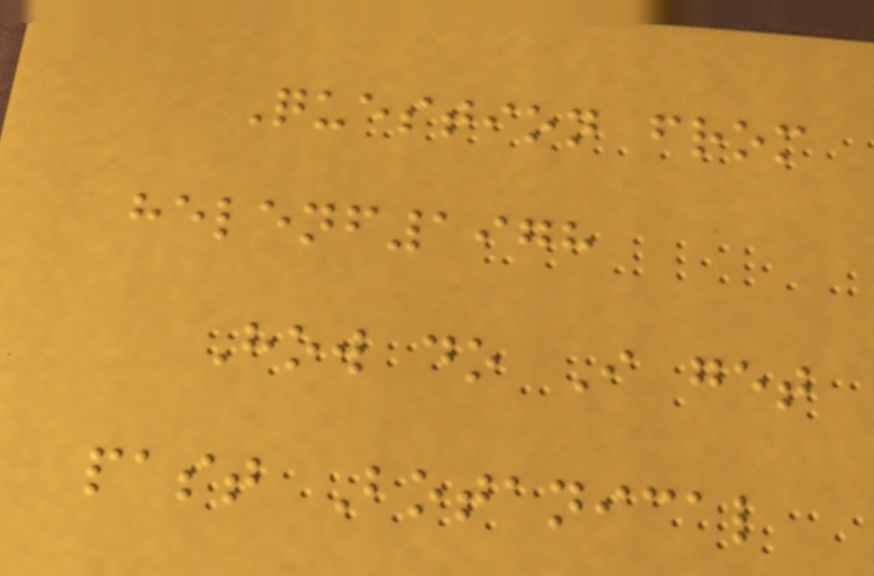Question from
helenf1978
How do I get
past Botanical
